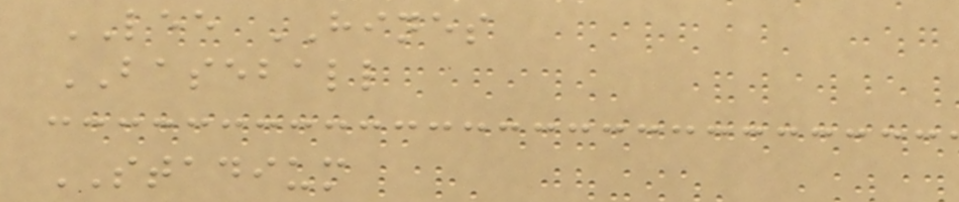LEE HINES
BASEBALL
STADIUM
